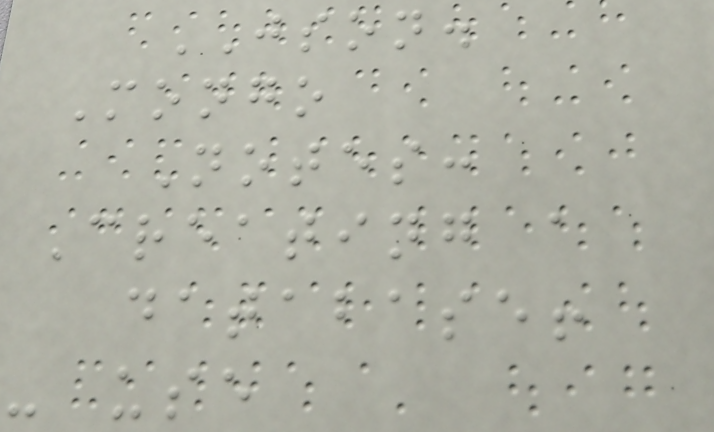JSON.
Mongo
Notes:
Creating a
database!
- use
